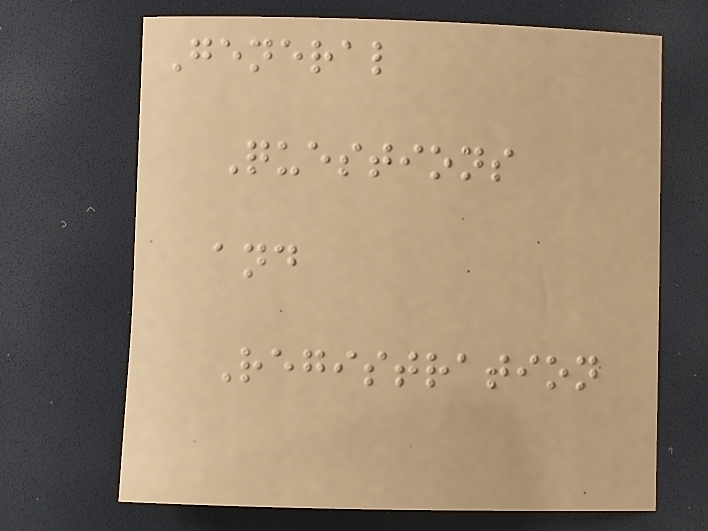General
Questions
and
Registration
